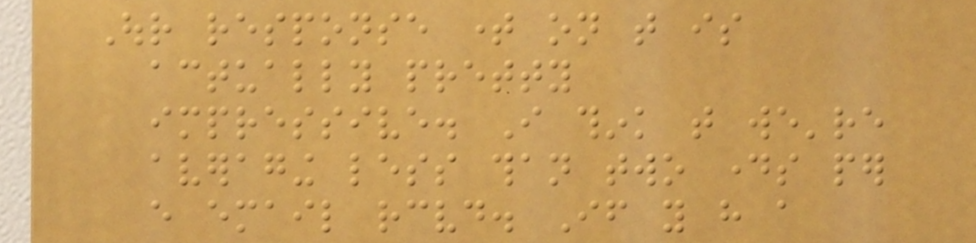Our response time on that is
actually pretty
impressive. I think that we're
averaging less than two days per
every email received. If you have a
